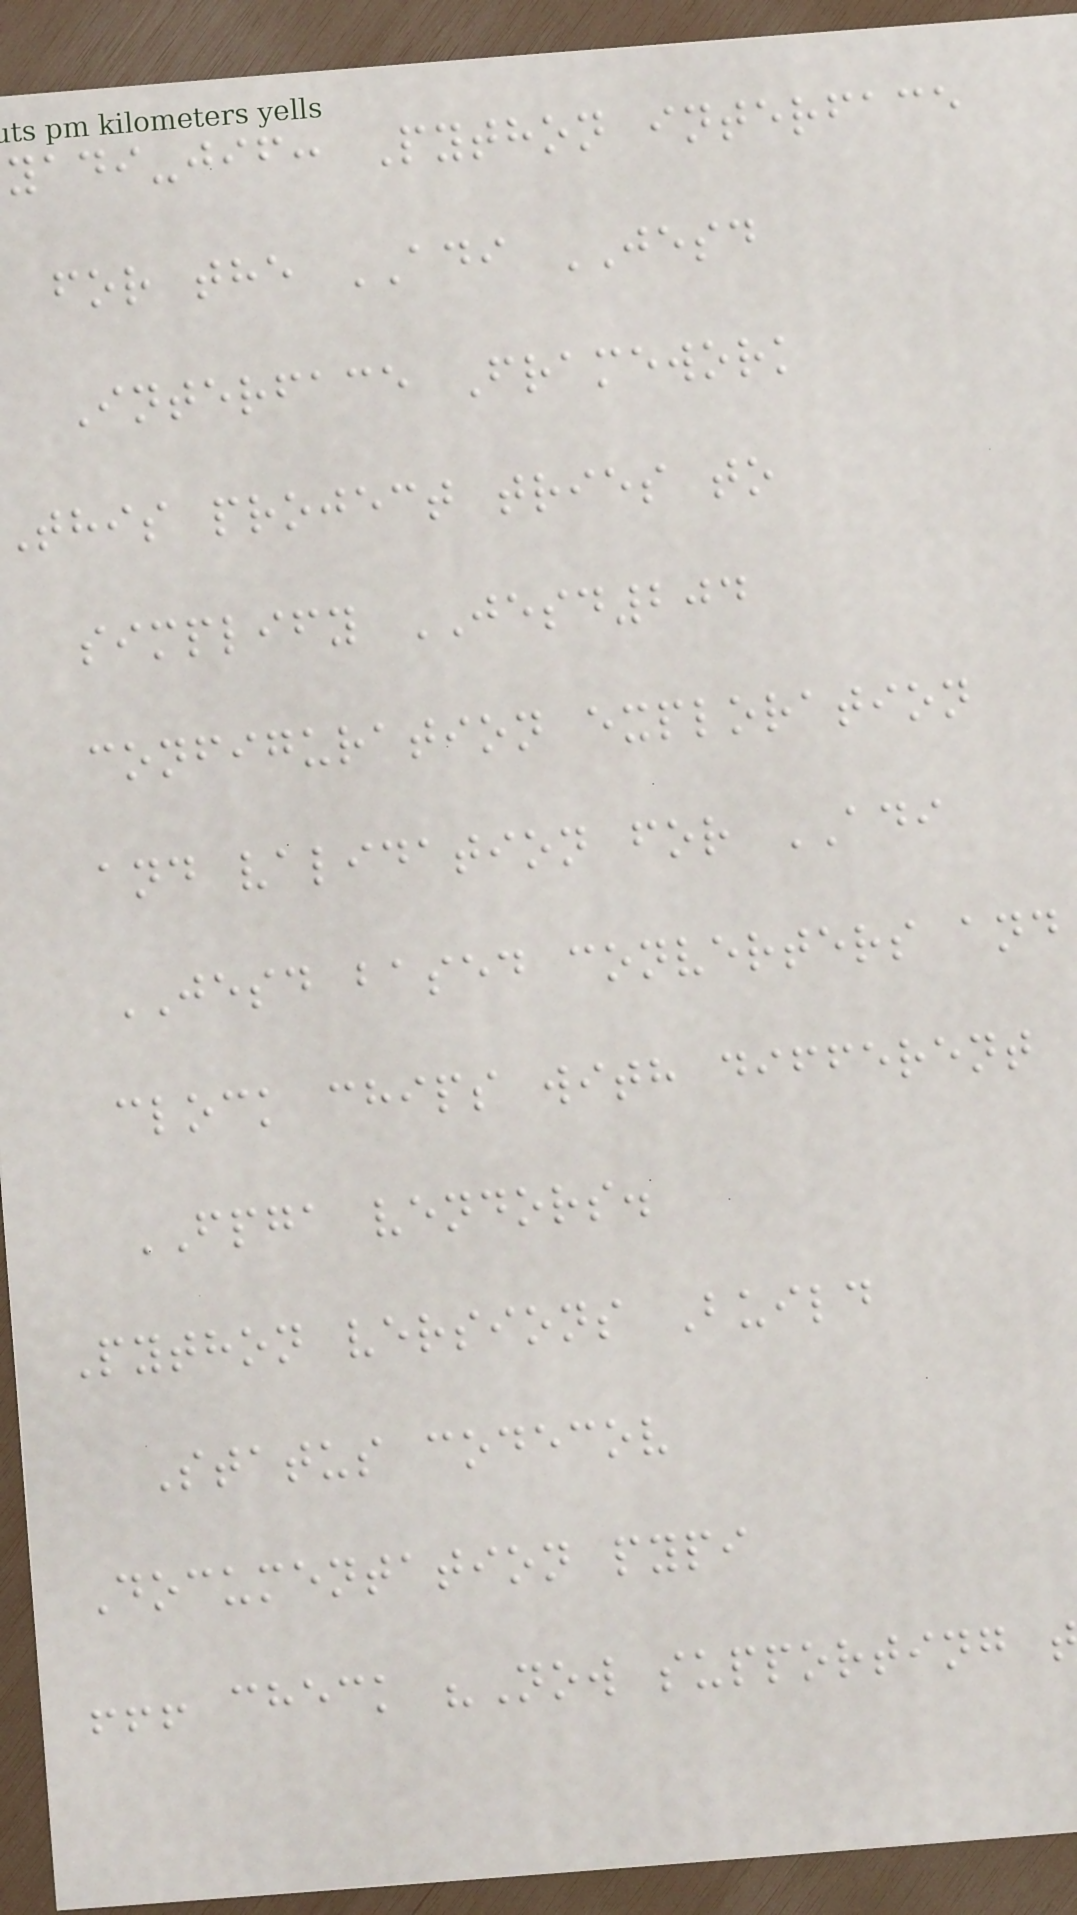yadi-jif: Python interface
for the ADI JESD
Interface Framework
this project tries to
simplify JESD204
configuration exploration
and validation for ADI
JESD based converters and
clock chips with different
FPGA vendors.
Python versions Build
Status codecov
Documentation pypi
!!! check "Now supporting
